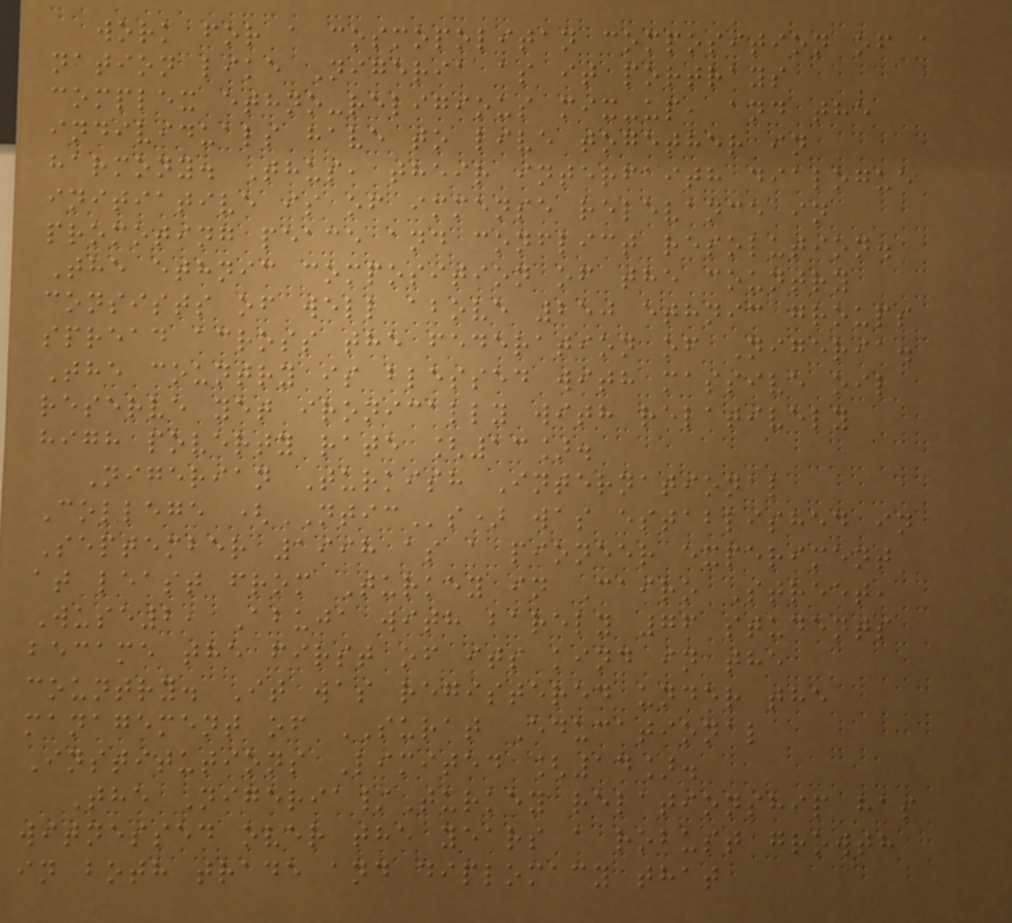work for a cosmopolitan composition of a
nation like Nigeria as it portrays
complex ethno-religious mix-up, and the
individuals have to live together in
harmony. Thus, their interfaith dialogue
initiative is of immense relevance in
promoting peace and conflict resolution.
The ethnic composition of the country
consists of well above 250 ethnic groups
spread across the federation of Nigeria.
The country is blessed with massive oil
reserve yet ironically with relatively
high poverty rate [13].
Nigerian Turkish International
College (NTICs) was established in
September 1998 as a pioneer experiment
at least from Turkey in Cairo Street,
Wuse2, Abuja with barely 76 students
became the first of its kind in the
country. It was registered under the
management of SURAT Educational
Institutions Limited [14].
The Nigeria/Turkey relationship has
witnessed over the years a robust growth
in both trade and diplomacy that
